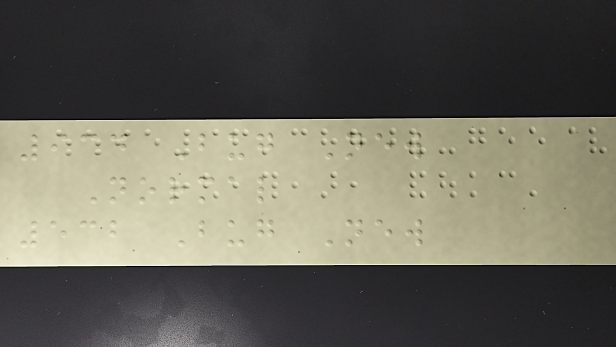934 Bug New
Normal
532 Bug New
